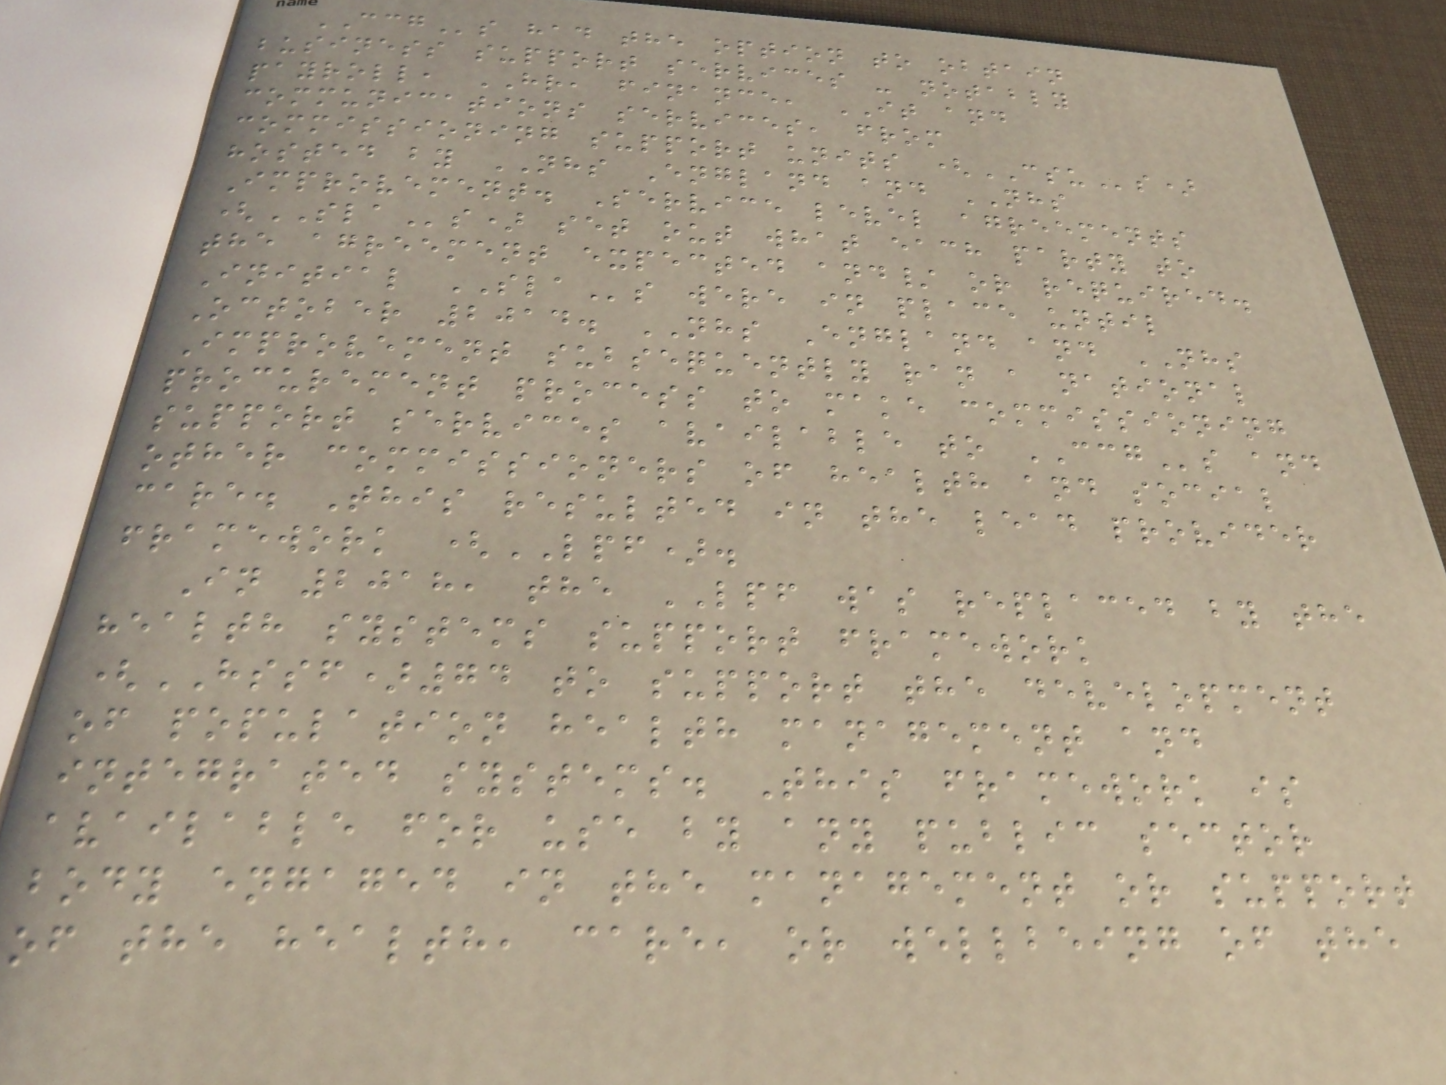CCGs had the option to obtain
business support services - notably
payroll, HR, finance, IT and
communications services, from
commissioning support units (CSUs)
hosted by NHS England and NHS
Improvement. Service level agreements
(SLAs) set out what each party to
the agreement expected and/ or required.
Initial SLAs were in place until
October 2014. NHS England and NHS
Improvement subsequently ran a national
procurement process to make commissioning
support services available to CCGs and
other commissioners of health and social
care. This resulted in the lead provider
framework (LPF).
In 2018, the LPF was replaced by the
health systems support framework
(HSSF)74 to support the development
of population health management and
integrated systems. This framework is
available for use by any public sector
body engaged in the management or support
of the health, care, or wellbeing of the
